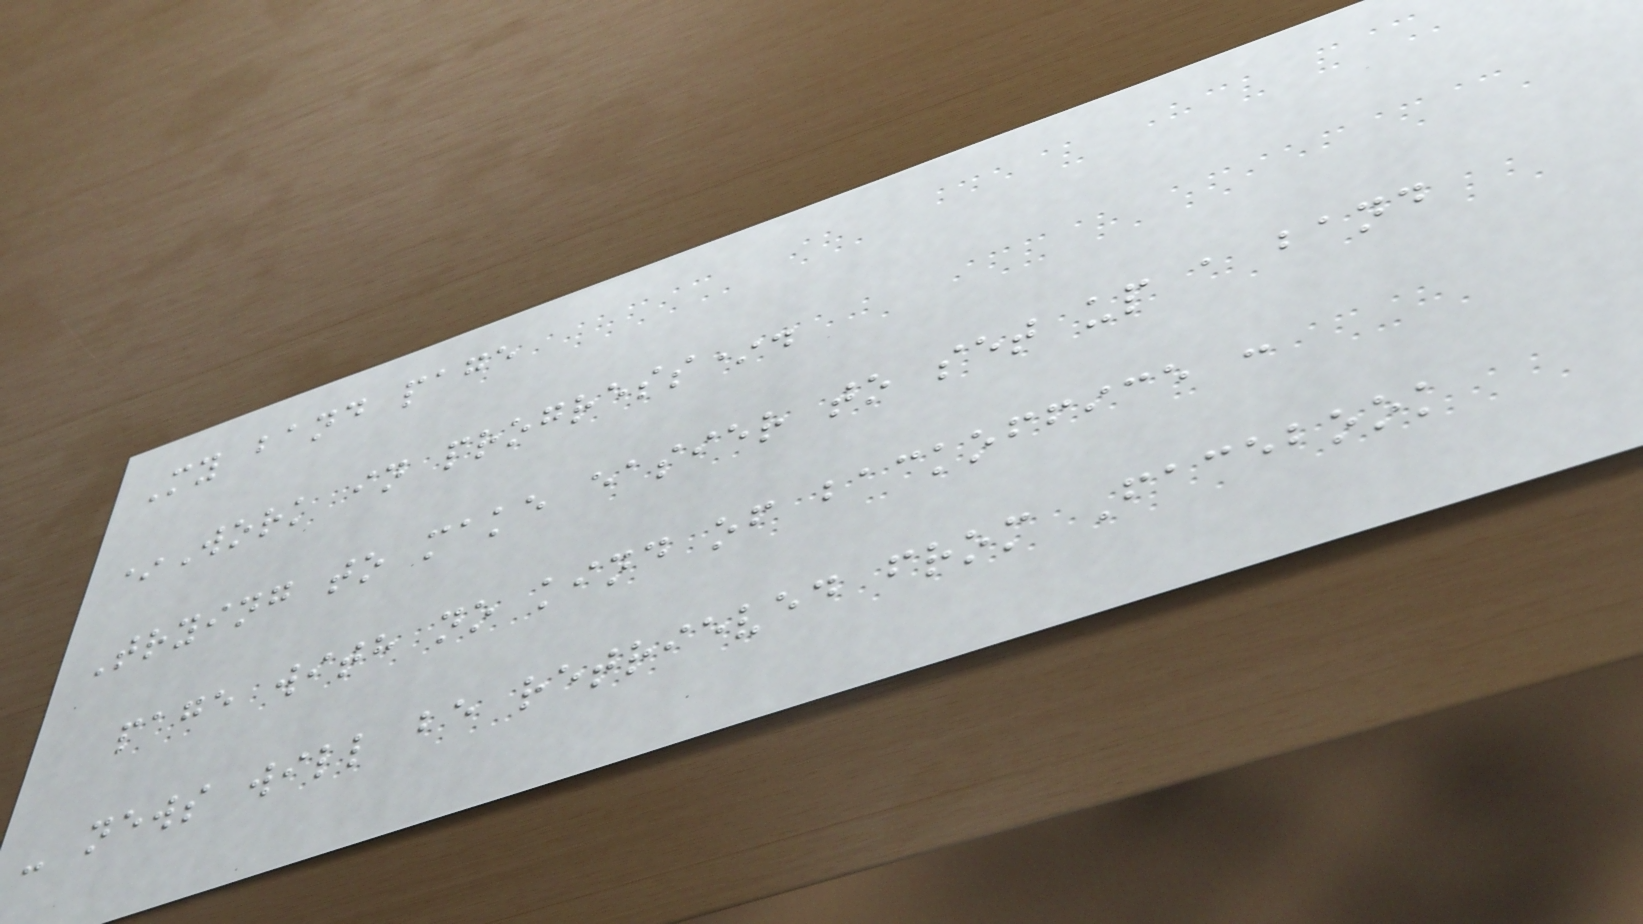My band page
*Work in progress*.
Trying to make easier to set up a band
page with no kind of backoffice :
- news will be retrieved from Facebook
